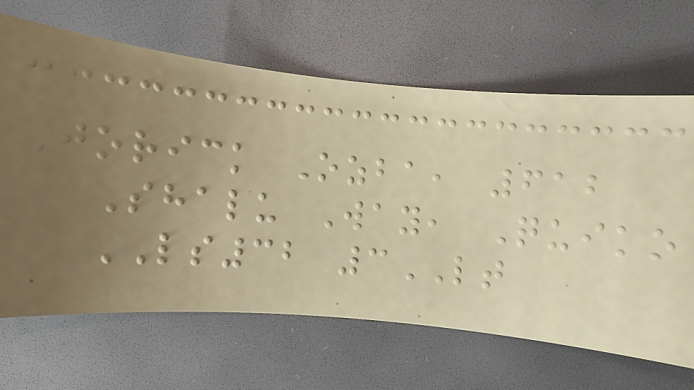Jorick Ozba, 612
Shalu Way, Quiko
LS32 3LT
